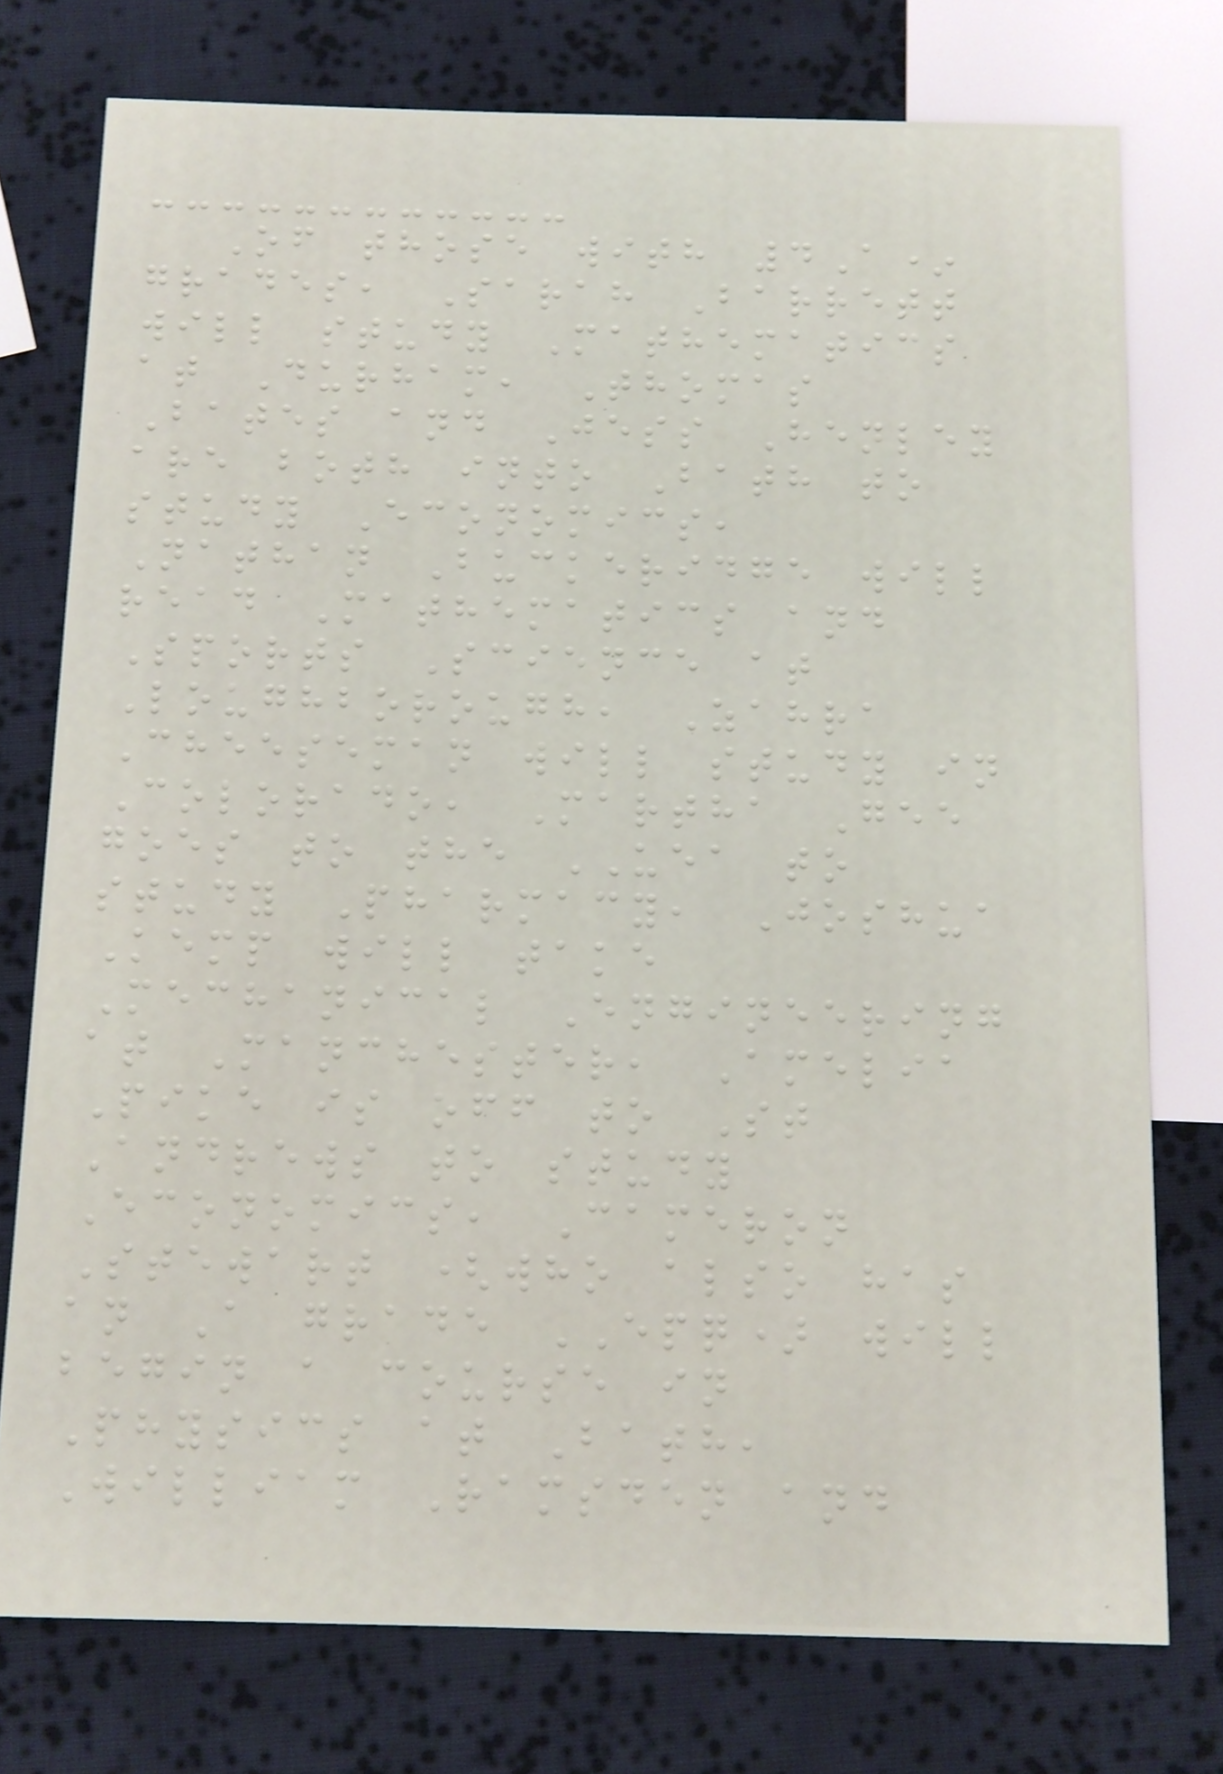Of those with 4A*
grades, Sarah Barrett
will study Mathematics
at Durham, Thomas
Bates and Jess Henley
are both into Bath to
study Economics,
Nathan Buckeridge will
read Mathematics and
Sports Science at
Loughborough, Zahra
Cheeseman will study in
Colorado, Martha Gee
goes to the UEA to
study Pharmacy, Joshua
Kemp will take
Mechanical Engineering
at Manchester, Amelia
Pike is off to St
Andrews to study
Economics, Cameron
Stewart (who also has
an A grade EPQ) will
begin a course in
Physics at Bath,
William Ramsden and
